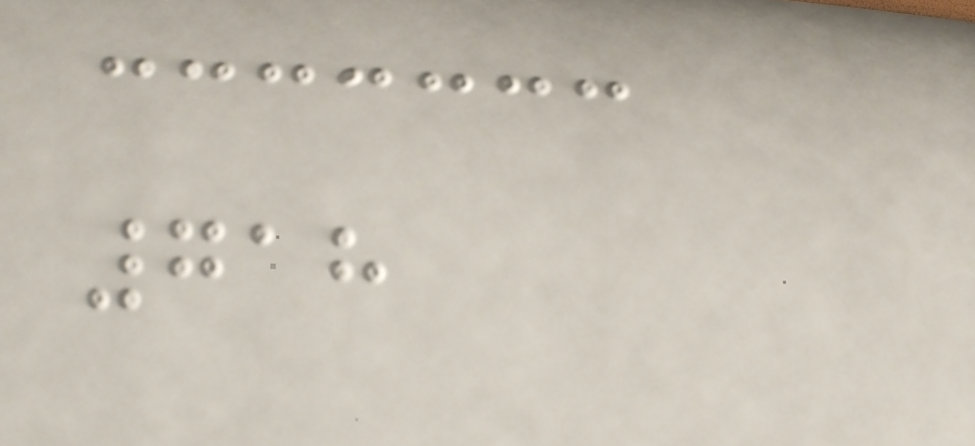718
